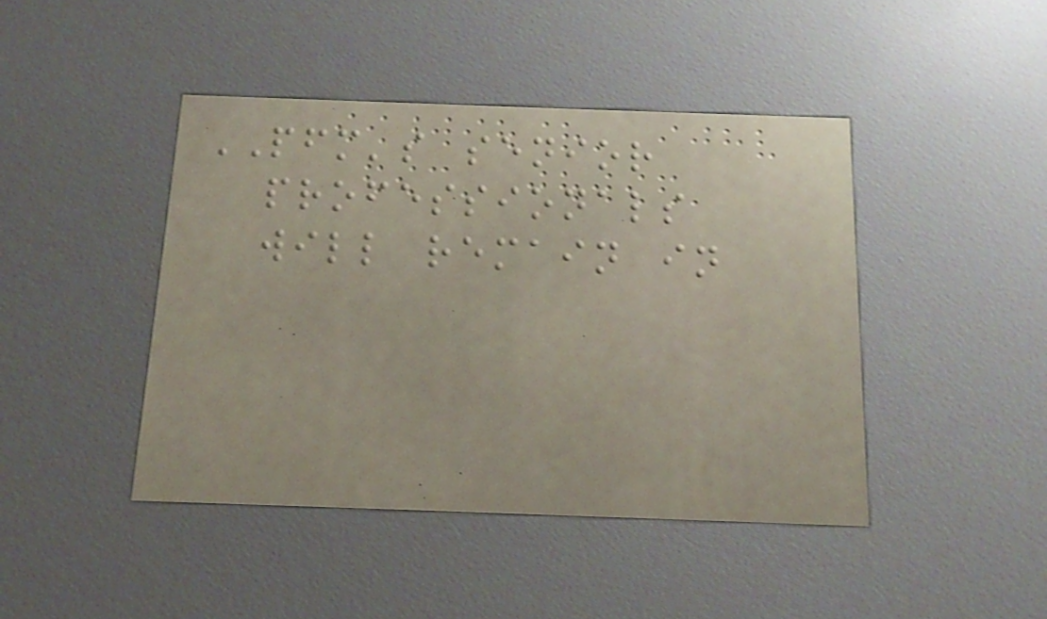PFM's senior
professionals
will remain in
